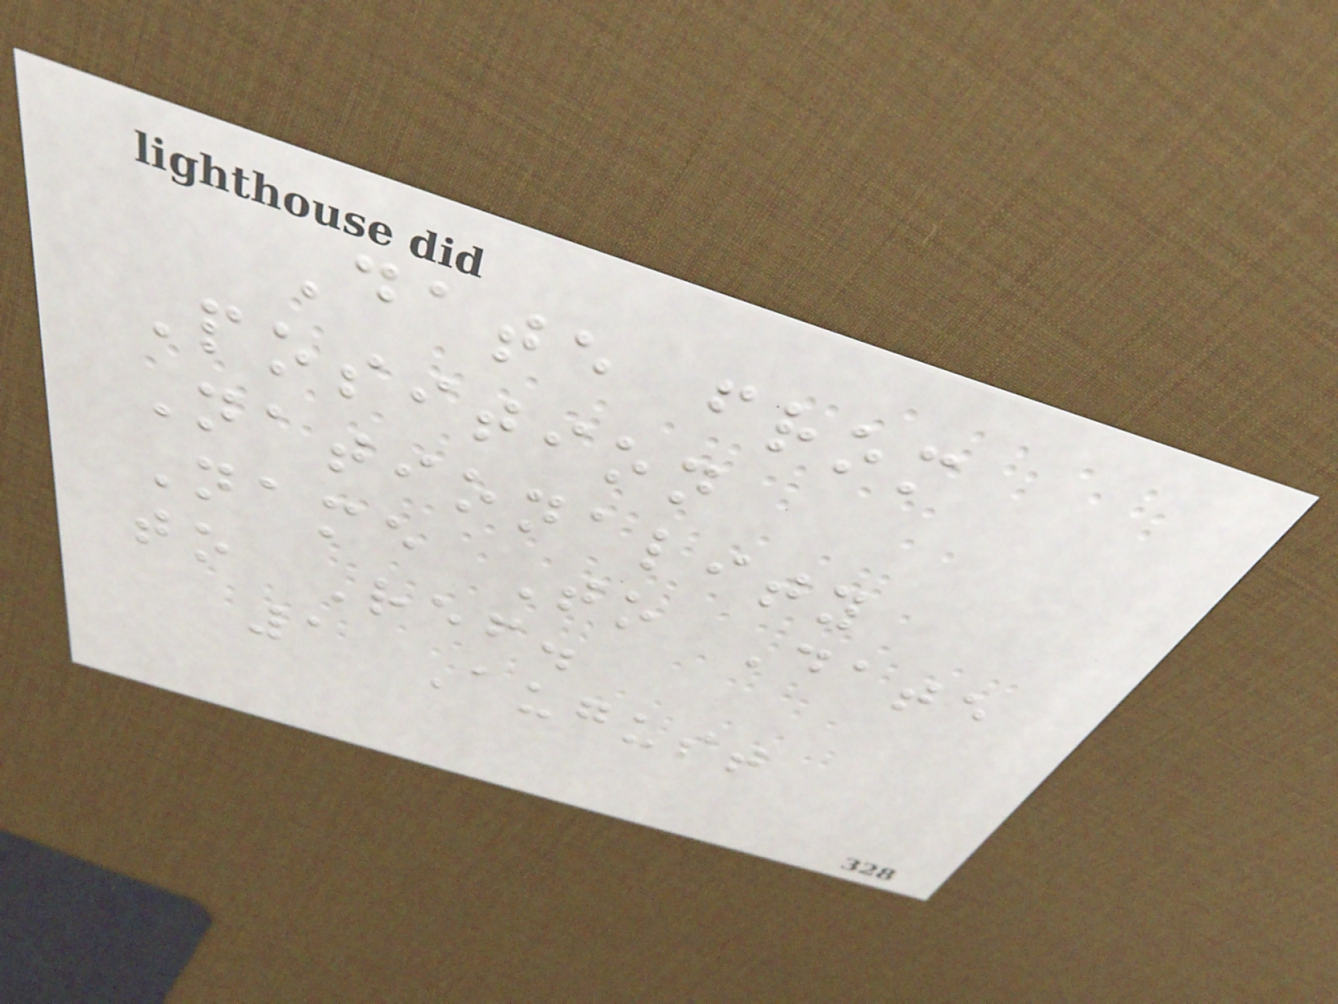Date from
Position
Nationality
Name To Date
to Ref.
1 August
